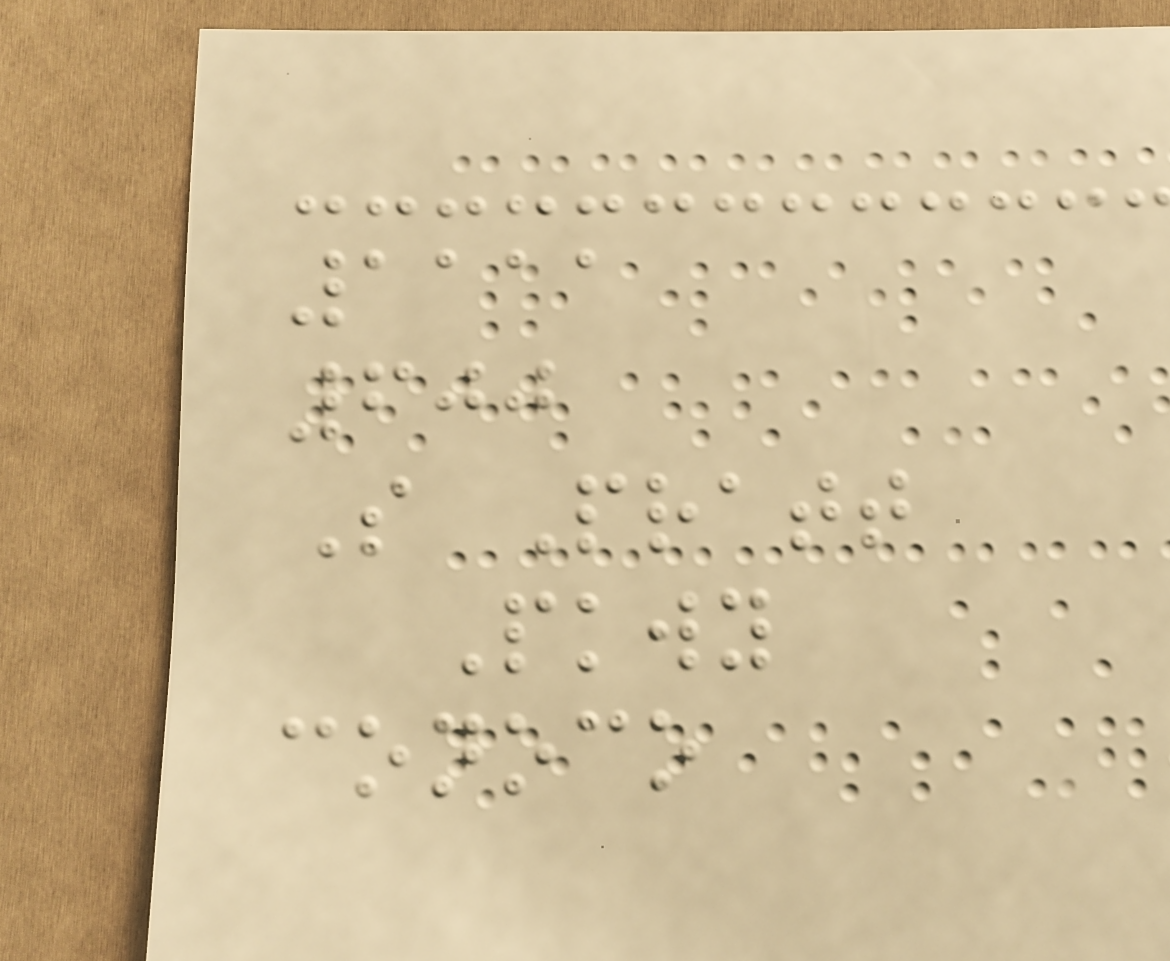1111
600
S Pratt
Pkwy
conoco
